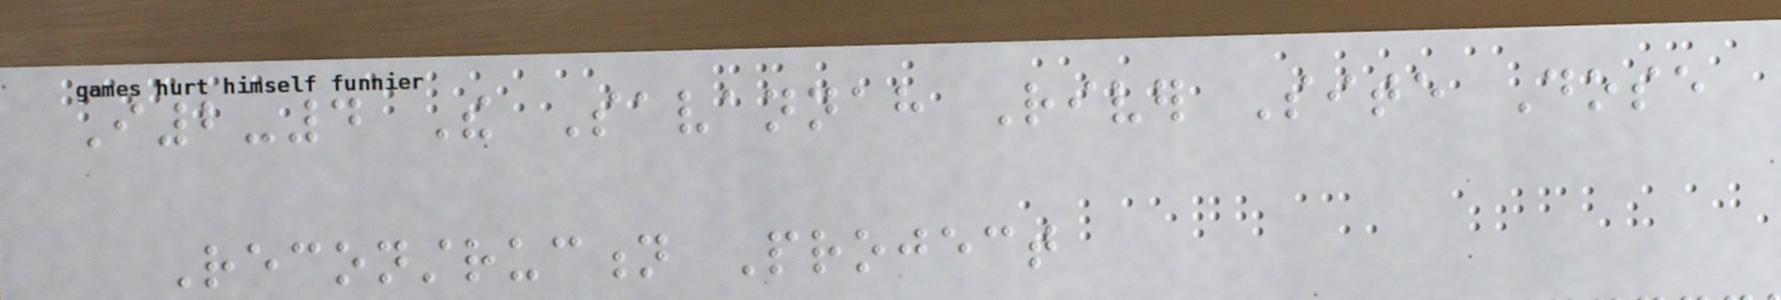I2-4 The Savannah River Site Dose
Reconstruction Project
